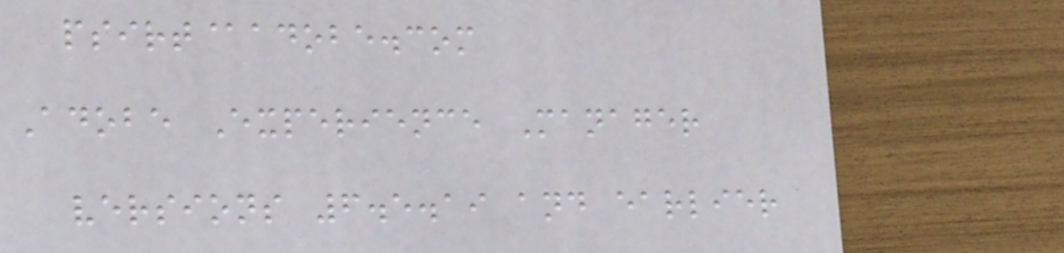psirt@adobe.com
Adobe Experience Manager
versions 6.5.19 and earlier
